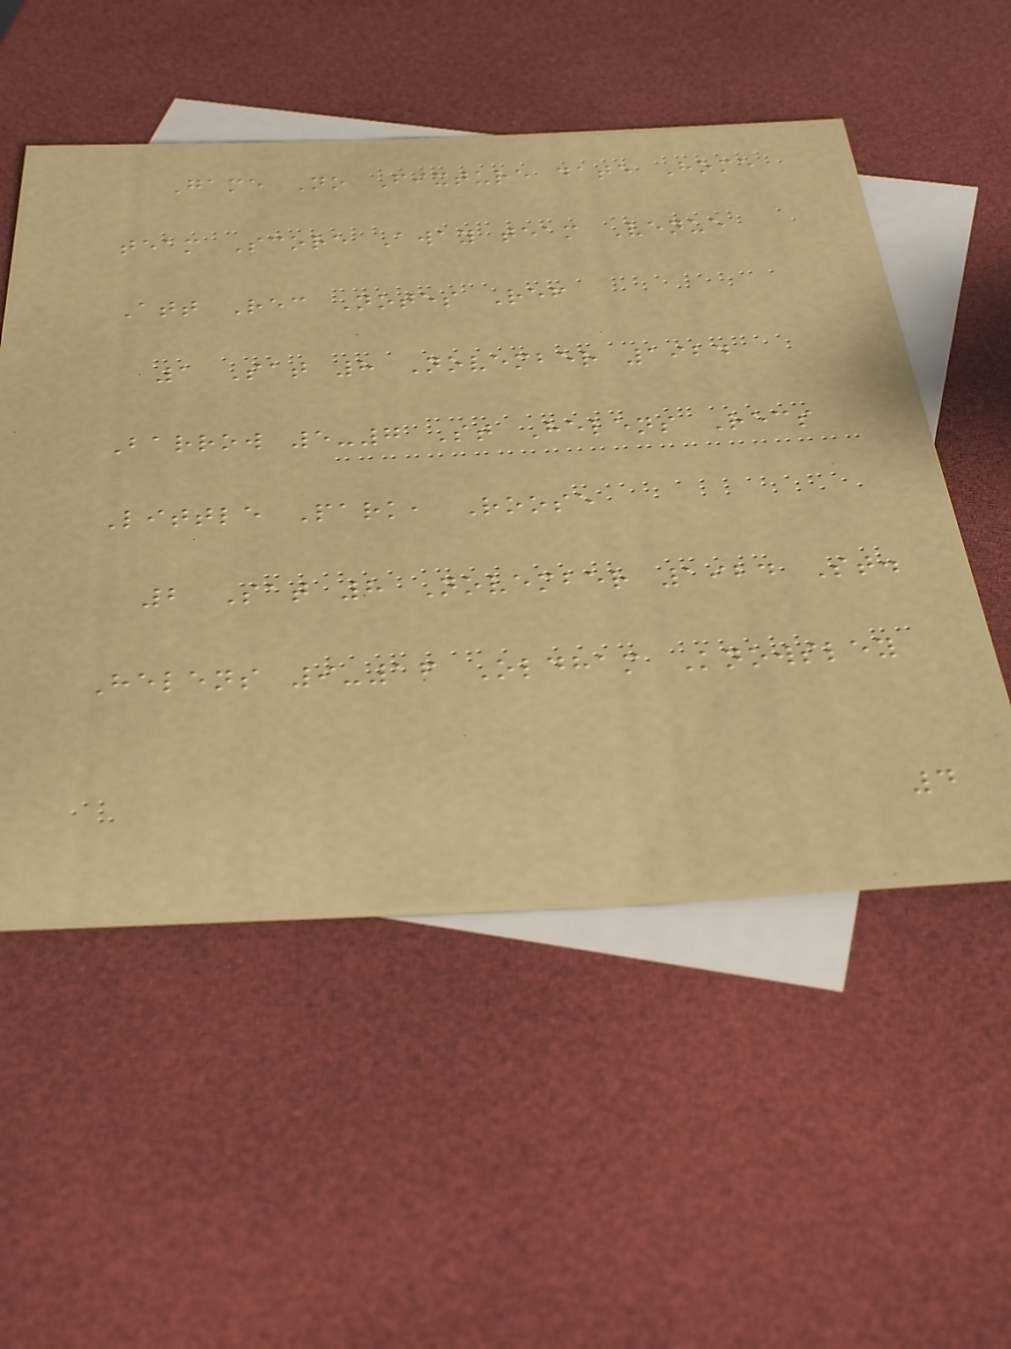Game No Fixture date Home
team Score Away team Venue
Att Rec Notes Ref
1 Sat 8 November 1924
Barrow 5-7 St Helens Recs
Little Park, Roose
2 Sat 8 November 1924 St.
Helens 9-16 Oldham Knowsley
4
